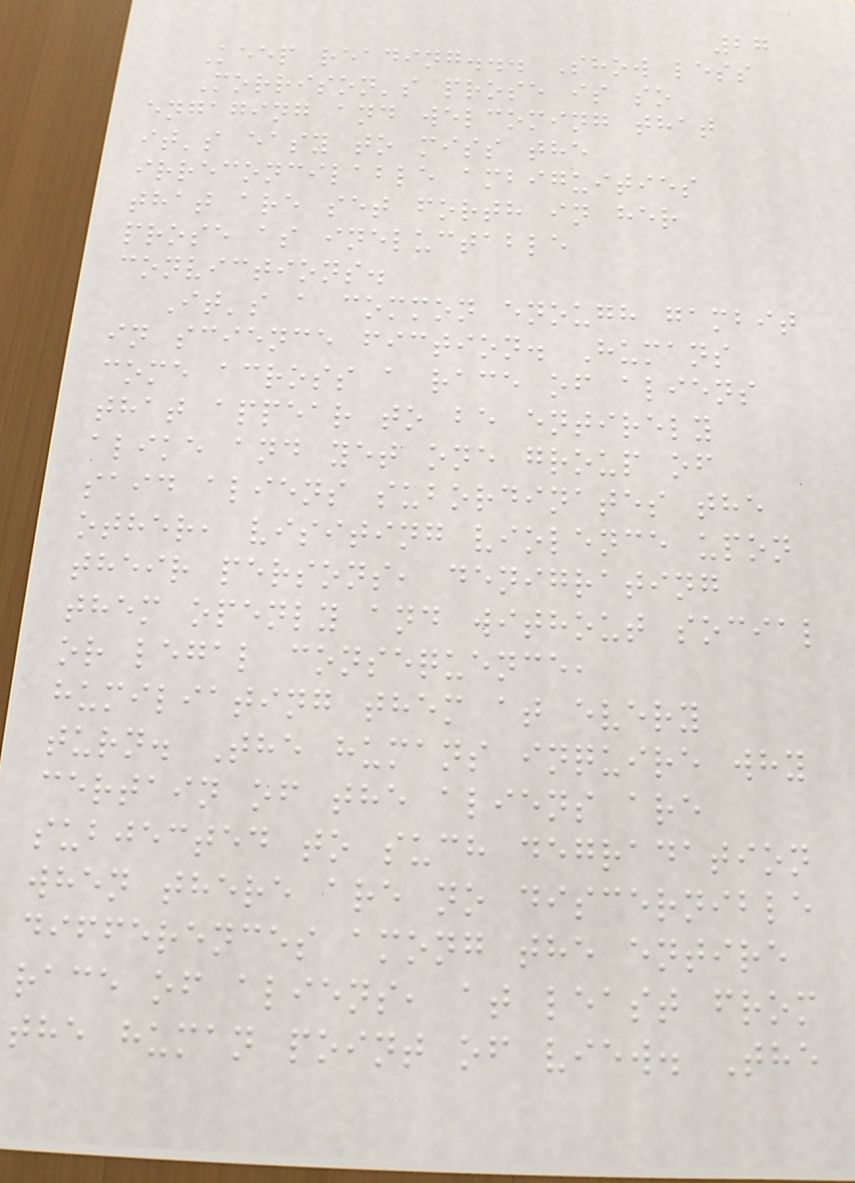27
Keep reading... Show less
Morrison's prose is so
engaging and welcoming that
it's easy to miss the
irreconcilable ambiguities
that are set forth in her
prose as ineluctable
convictions.
It's a common enough gambit
in science fiction. Humans
come across a race of aliens
that appear to be entirely
alike and yet one group of
said aliens subordinates the
other, visiting violence upon
their persons, denigrating
them openly and without social
or legal consequence,
humiliating them at every
turn. The humans inquire why
certain of the aliens are
subjected to such degradation
when there are no discernible
differences among the entire
race of aliens, at least from
the human point of view. The
